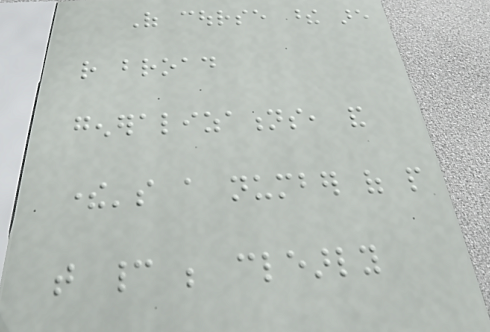Of course these are
rather broad
generalizations, and
there's a number of people
that cannot be clearly
